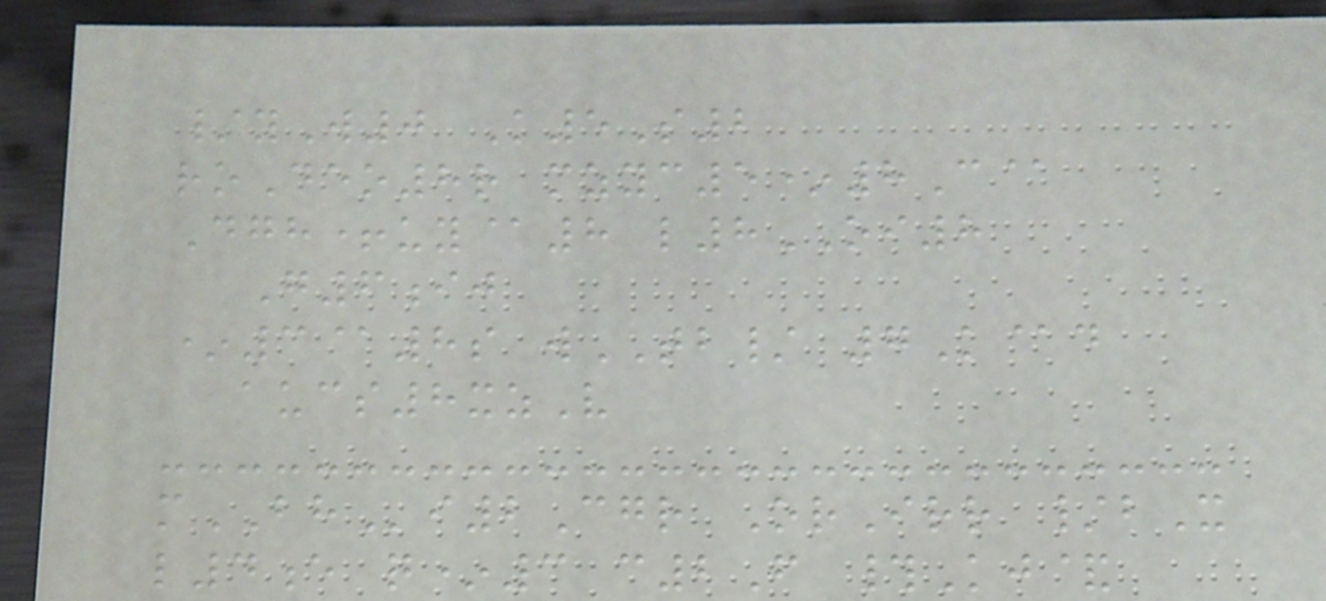/yW0 K5S2
roDeo8r mzyc5*8C@
Dgh+uy@8 l8OI8
G6ij
*3@8s wTB/ 7K@d
aucs8xzV
mBHi2Cgr OrIrr /bX
l4e q*3 c2F #Kj&
